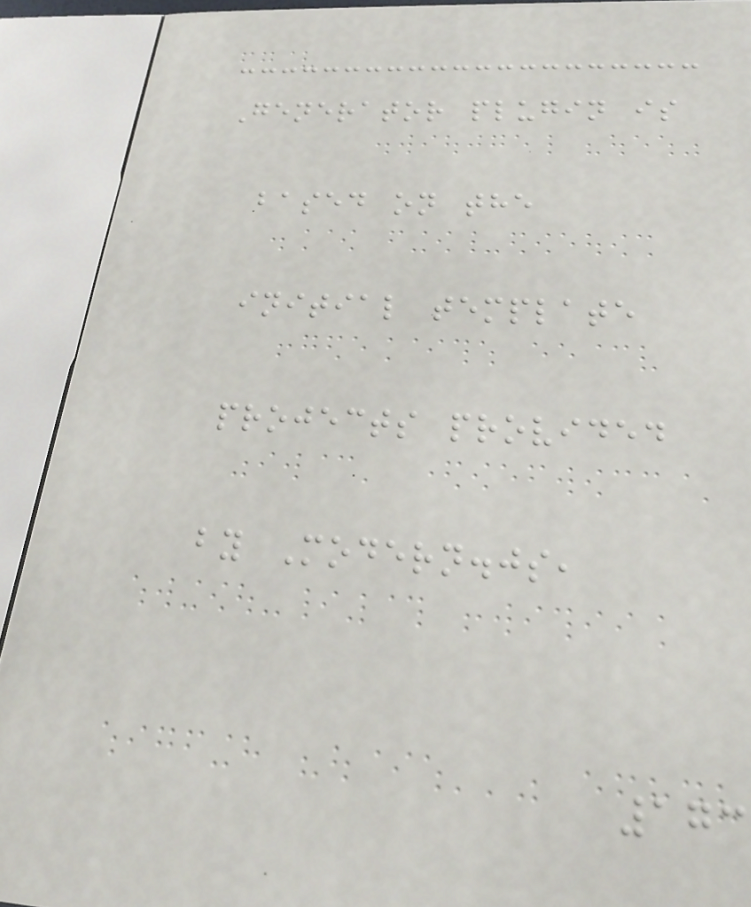Generator plugin is
based on the
initial template
projects provided
by Modern.js,
173
